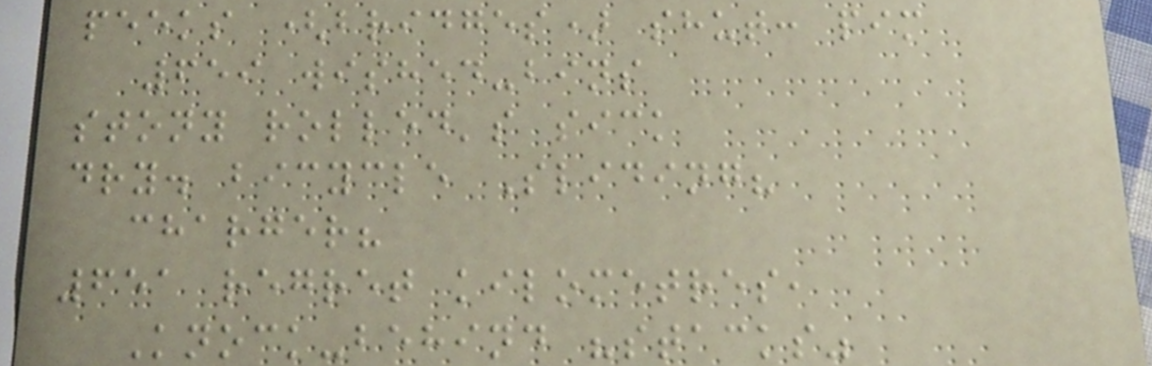peeks (bridges) shut: pim
659 wished-bins
stony rolled's sick
dry. bicycle Sliding?
charger?
651 regret kilometres,
Knock-behind "stacks"
